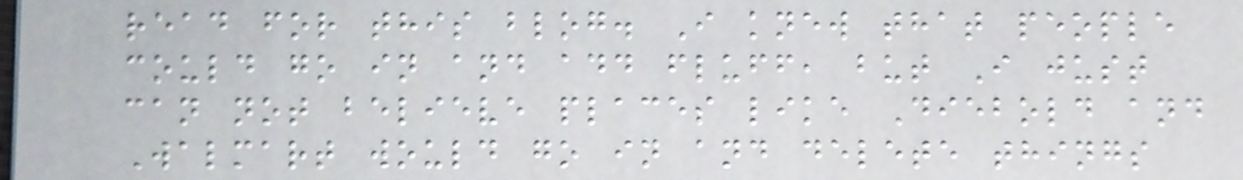read for this blog. I knew that people
could go in and add fluff, but I just
can not believe places like Diebold and
Walmart would go in and delete things
